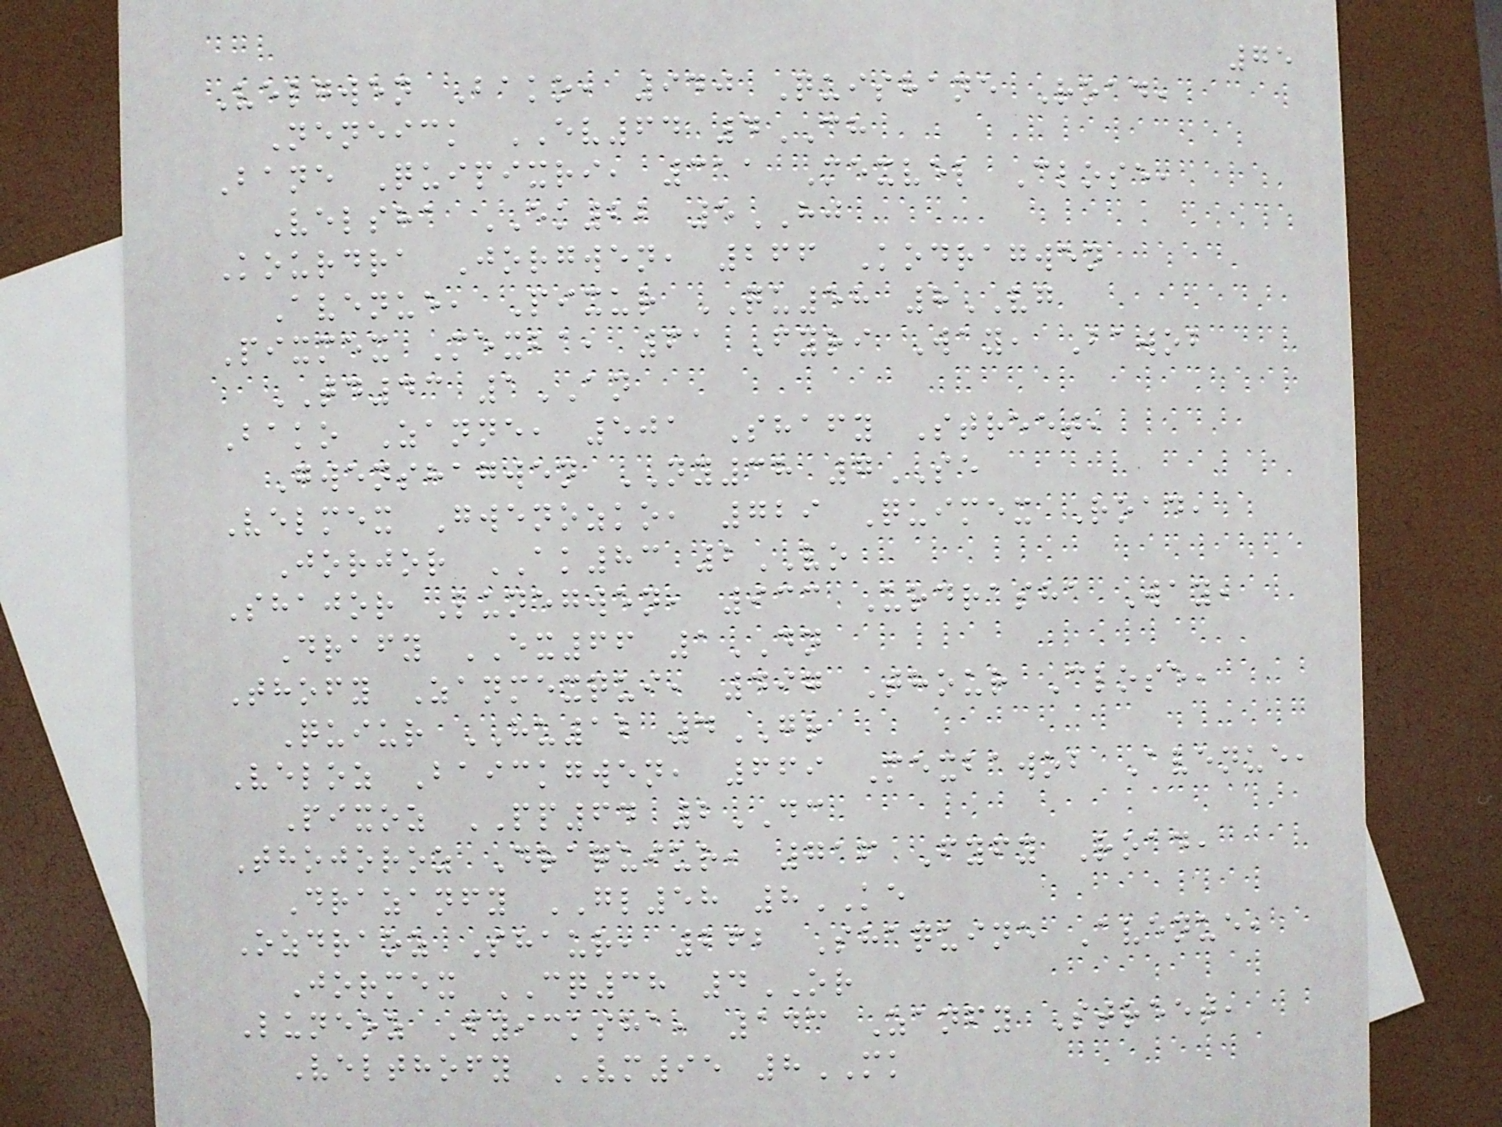75
Velgwen Bako, 940 Quishane Road,
Neneick EV64 4CH
Bane Quipixri, 311 Mexvel Close,
Velsha EK22 5HJ
Kourdra Jorgwen, 266 Kodragwen
Avenue, Pixur QU58 8VG
Pixmex Mexba, 61 Fyri Way, Bawob
TD43 1AN
Bako Zanne, 501 Shafy Street,
Gwenshagwen NY38 7SE
Velmex Gwenozko, 729 Quimex Road,
Jorjor AK83 2VO
Shajor Lunegwen, 933 Urdrasha Way,
Drafy EX66 1DN
Thofy Zanmexqui, 497 Thour Close,
Quiur HU12 4GR
Veloz Baickgwen, 669 Mexbawob Avenue,
Pixoz PP64 2DC
Thojoroz Draquiur, 716 Fyfy Road,
Drazanfy GL58 8KE
Ozdraoz Shaur, 262 Shaquine Avenue,
Jormex CQ38 4OR
Luneoz Fyicksha, 143 Zanfy Street,
Velthofy VM95 8MK
